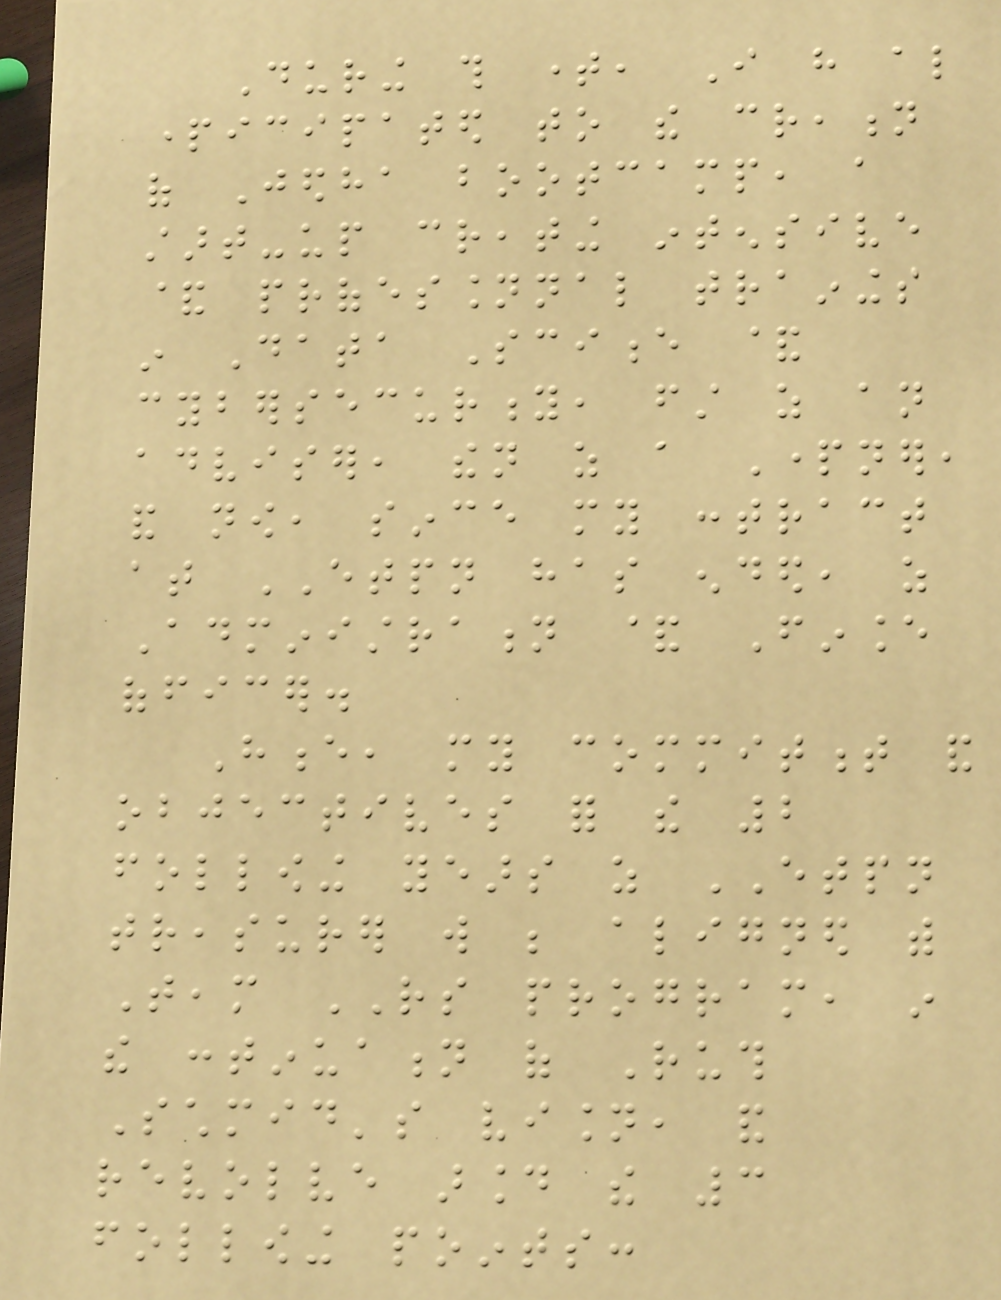During this time, I have also
participated to the creation
of Jedha bootcamp, a
start-up creating intensive
& professionnal trainings
in Data Science &
cybersecurity, first as an
adviser, then as a Partner,
and now, since my contract
at ETPN has ended, as
Administration & Finance
officer.
Hence, my commitment and
objectives for the 2
following years as ETPN
treasurer will be aligned with
Team RS program, in
the continuation of Ruth
Schmid's vision, and
revolve around the 3
following points:
